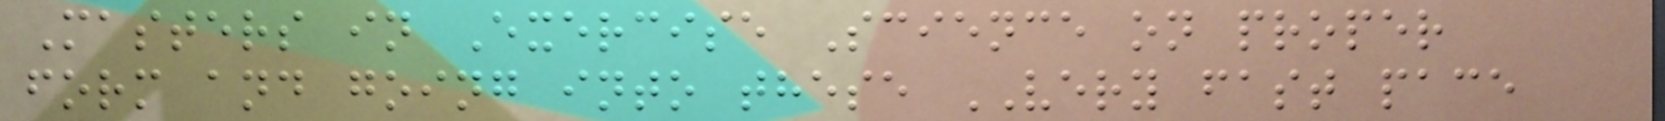Masters in Exercise Science on proper
form and going into these VERY fast pace
